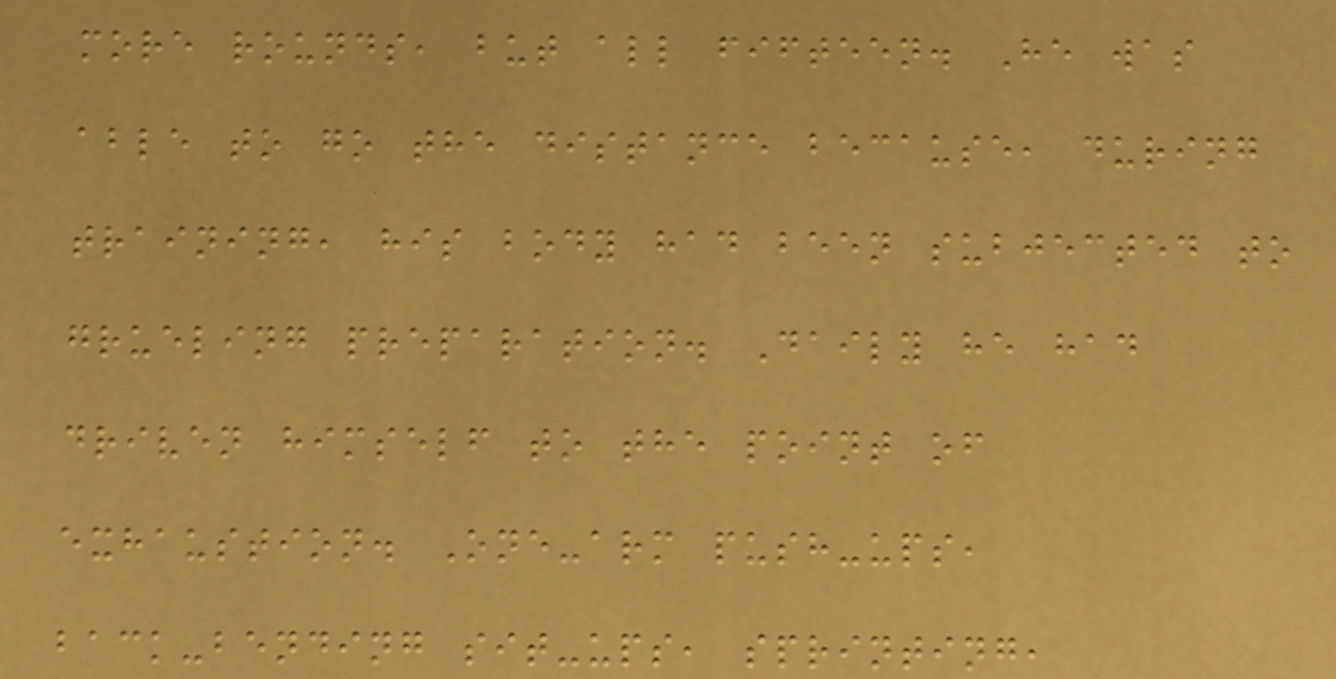more rounds, but all fifteen. He was
able to go the distance because, during
training, his body had been subjected to
grueling preparation. Daily he had
driven himself to the point of
exhaustion. One-arm push-ups,
back-bending sit-ups, sprinting,
